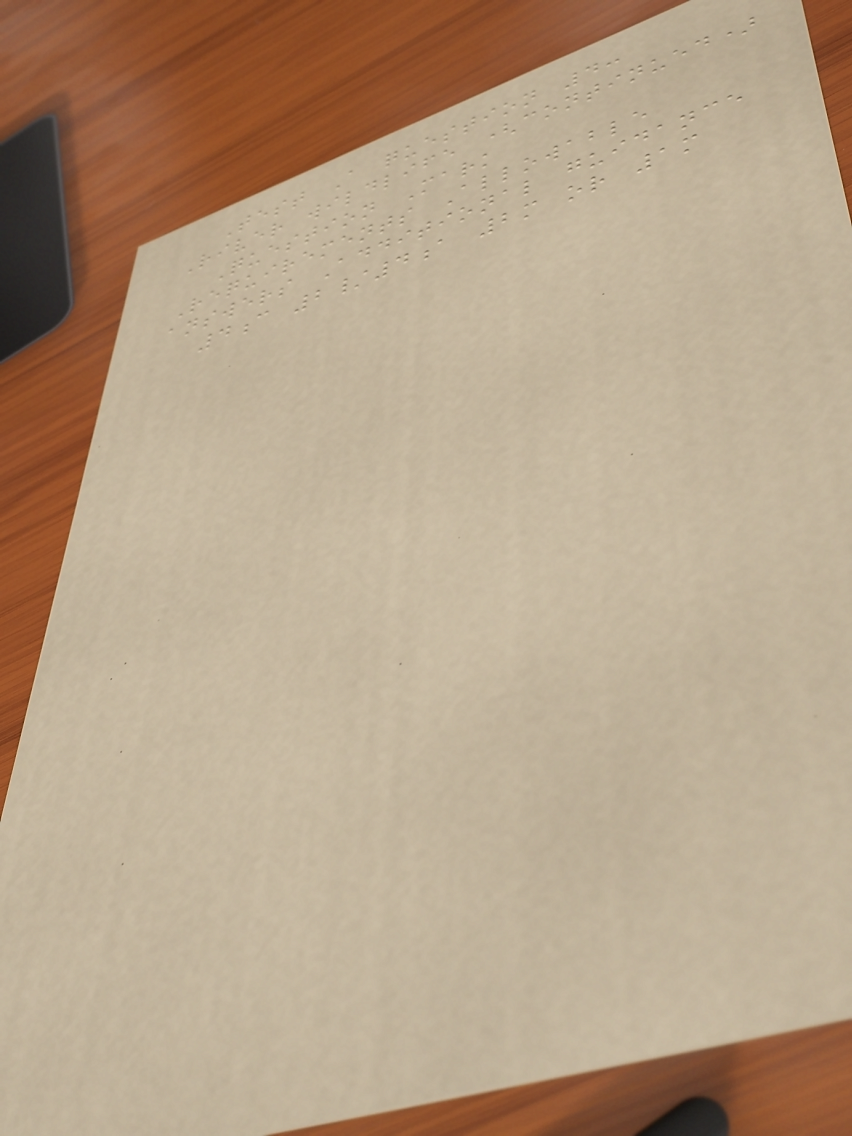Test A question 4:
River wildlife (continued)
Question Mark
Requirements Allowable
answers Additional guidance
4c 2/4a 2m or 1m
